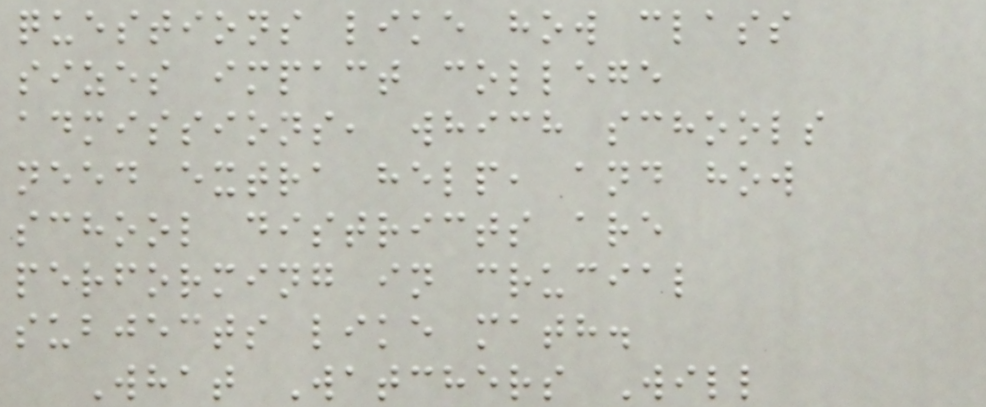questions like how class
sizes impact college
admissions, which schools
need extra help, and how
school districts are
performing in crucial
subjects like math.
What Watchers Will
